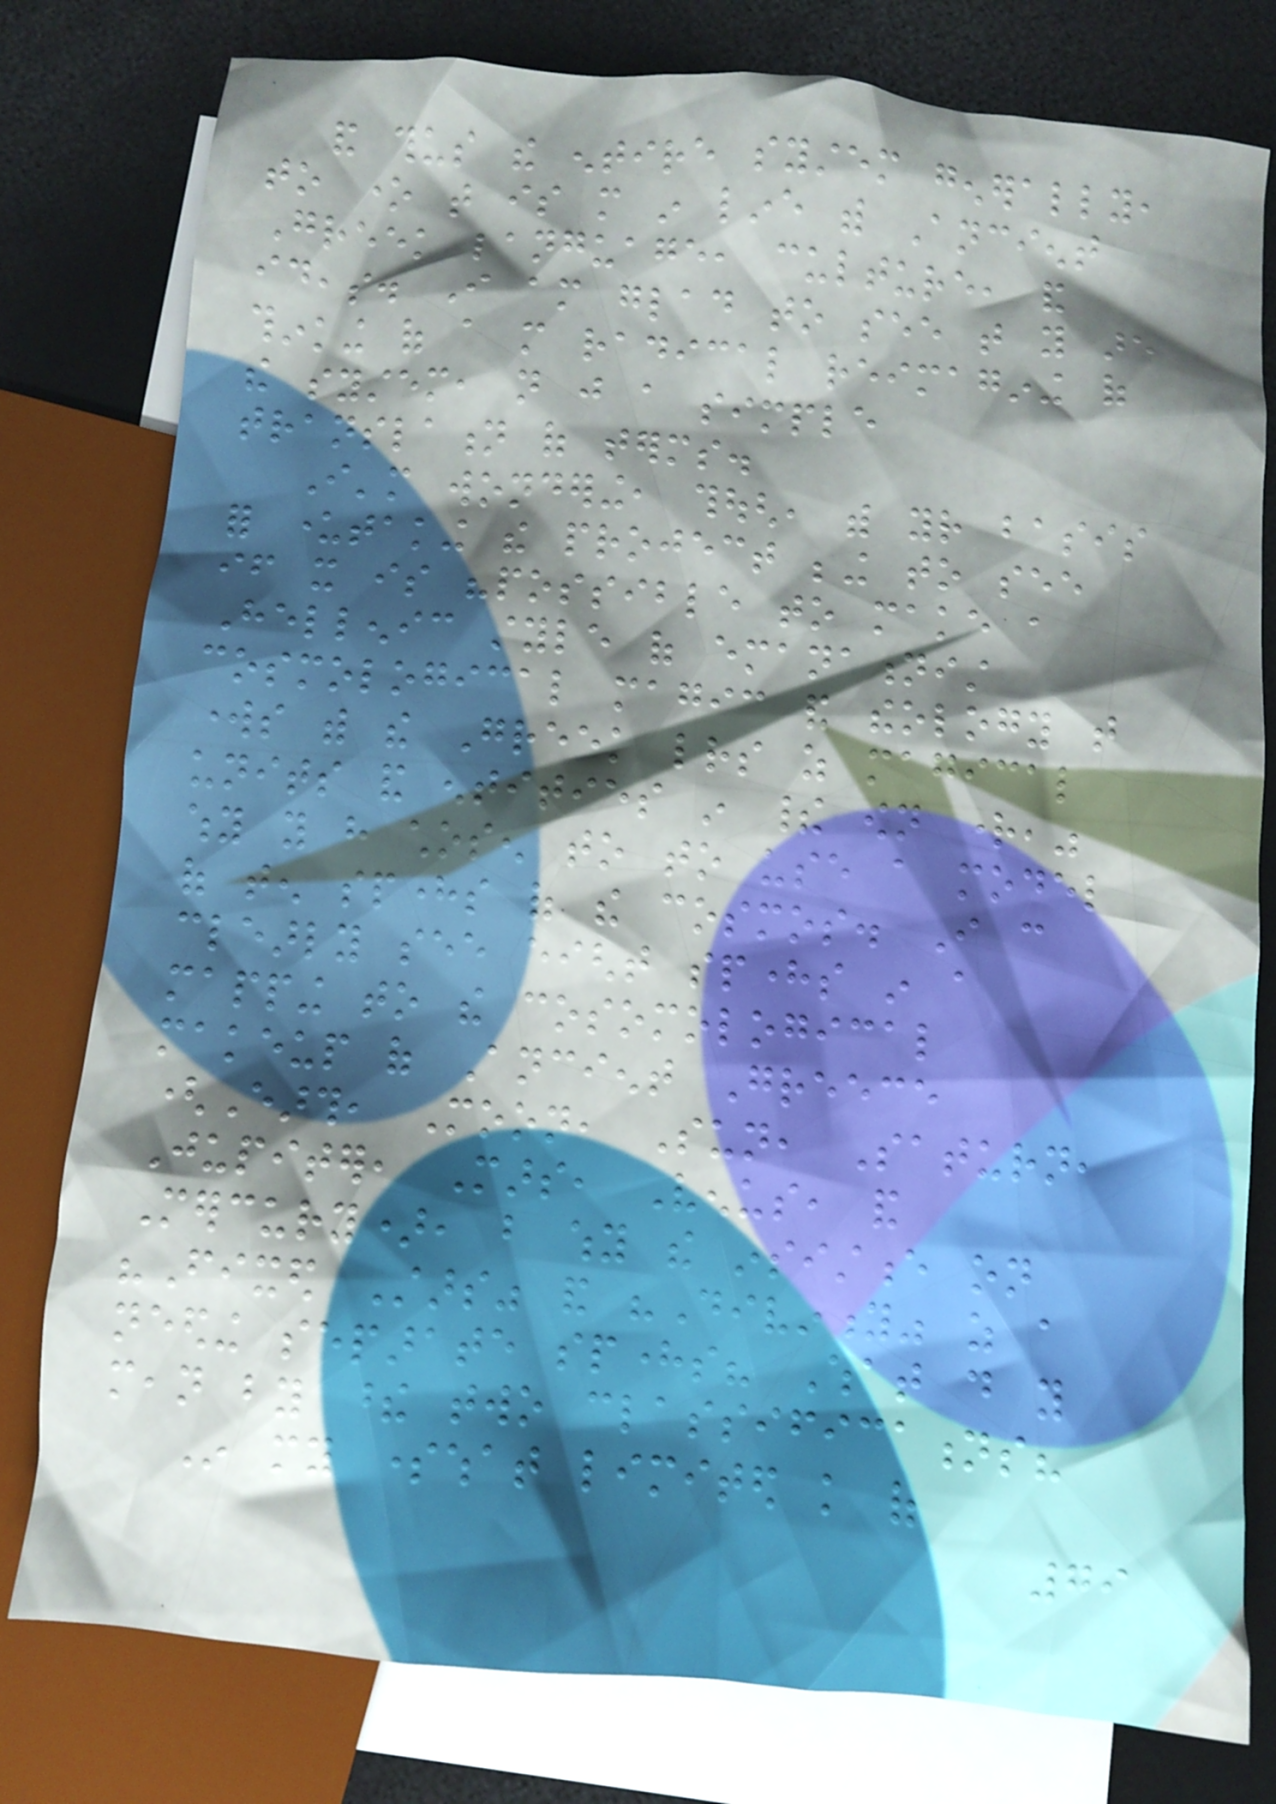and thus the entire system generally,
to one that is more in line with Ancient
Greek language, culture, and
ideas. I am glad to see that you are
thinking of a more radical reimagining of
the system, not just a simple
translation of terms.
I'm wondering, though, with your basis
for undertaking the project being to see
if it is "possible to make a
Hellenic style of emanationist
cosmological magic and theology that
works with the Greek letters as magical
units and entities in their own right,"
why you have chosen to to use a model
of ten spheres of the cosmos. I can
clearly see eight spheres in a
mapping to the cosomological
makeup of Ancient Greece
(Earth, Moon, Sun, Saturn,
Jupiter, Mars, Venus, and
Mercury), but why the insistence on
"Fixed Stars" and "Divinity" as a
needing separate spheres? What do you
mean by these two classifications?
In my somewhat limited knowledge of
79
